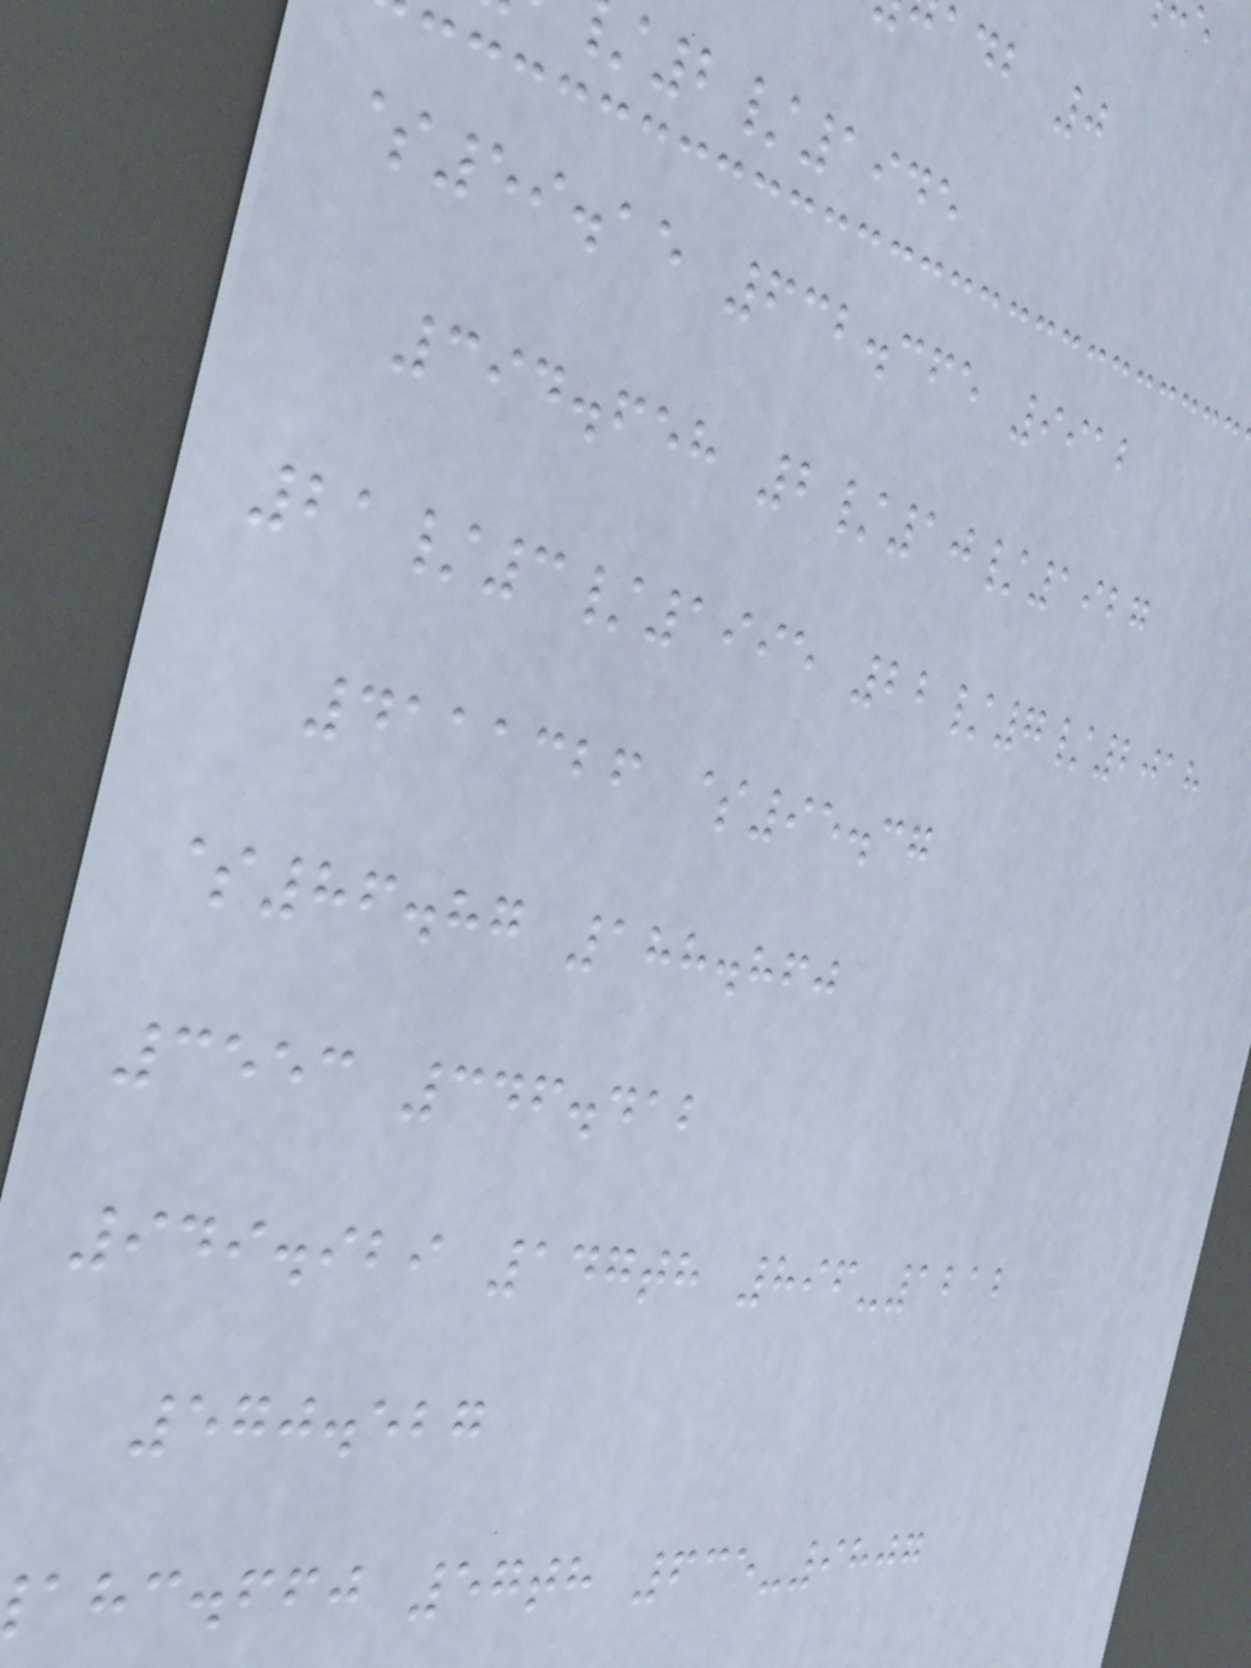adb 0
2/1945
$59.15 632.365 9912
394.658 2/10/1927
21/3/1995 22/7/2018
4111326 $95.37
$86.87 188.860
3553 346.412
949.929 147th 896-1212
570.527
ahc.ffj 57th 635-9807
